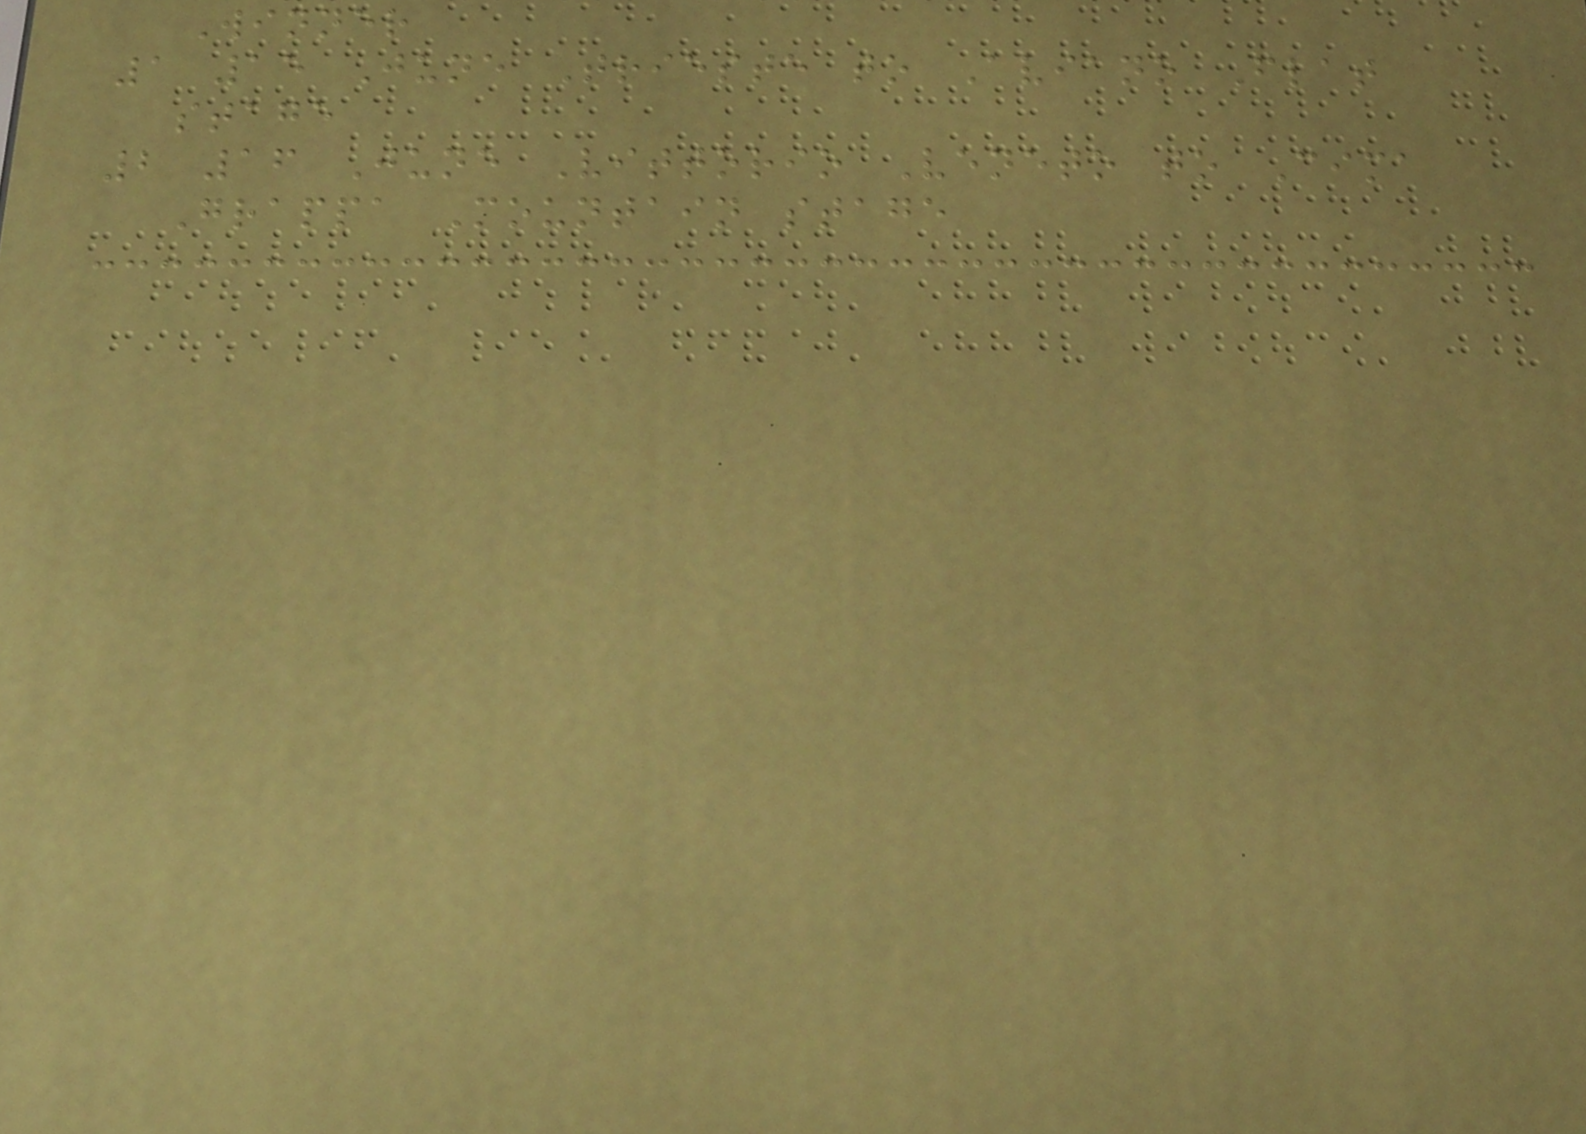Winner
1 15 June Trieste to Aviano Flat
stage
2 16 June Vittorio Veneto to Cima
Grappa Mountain stage
